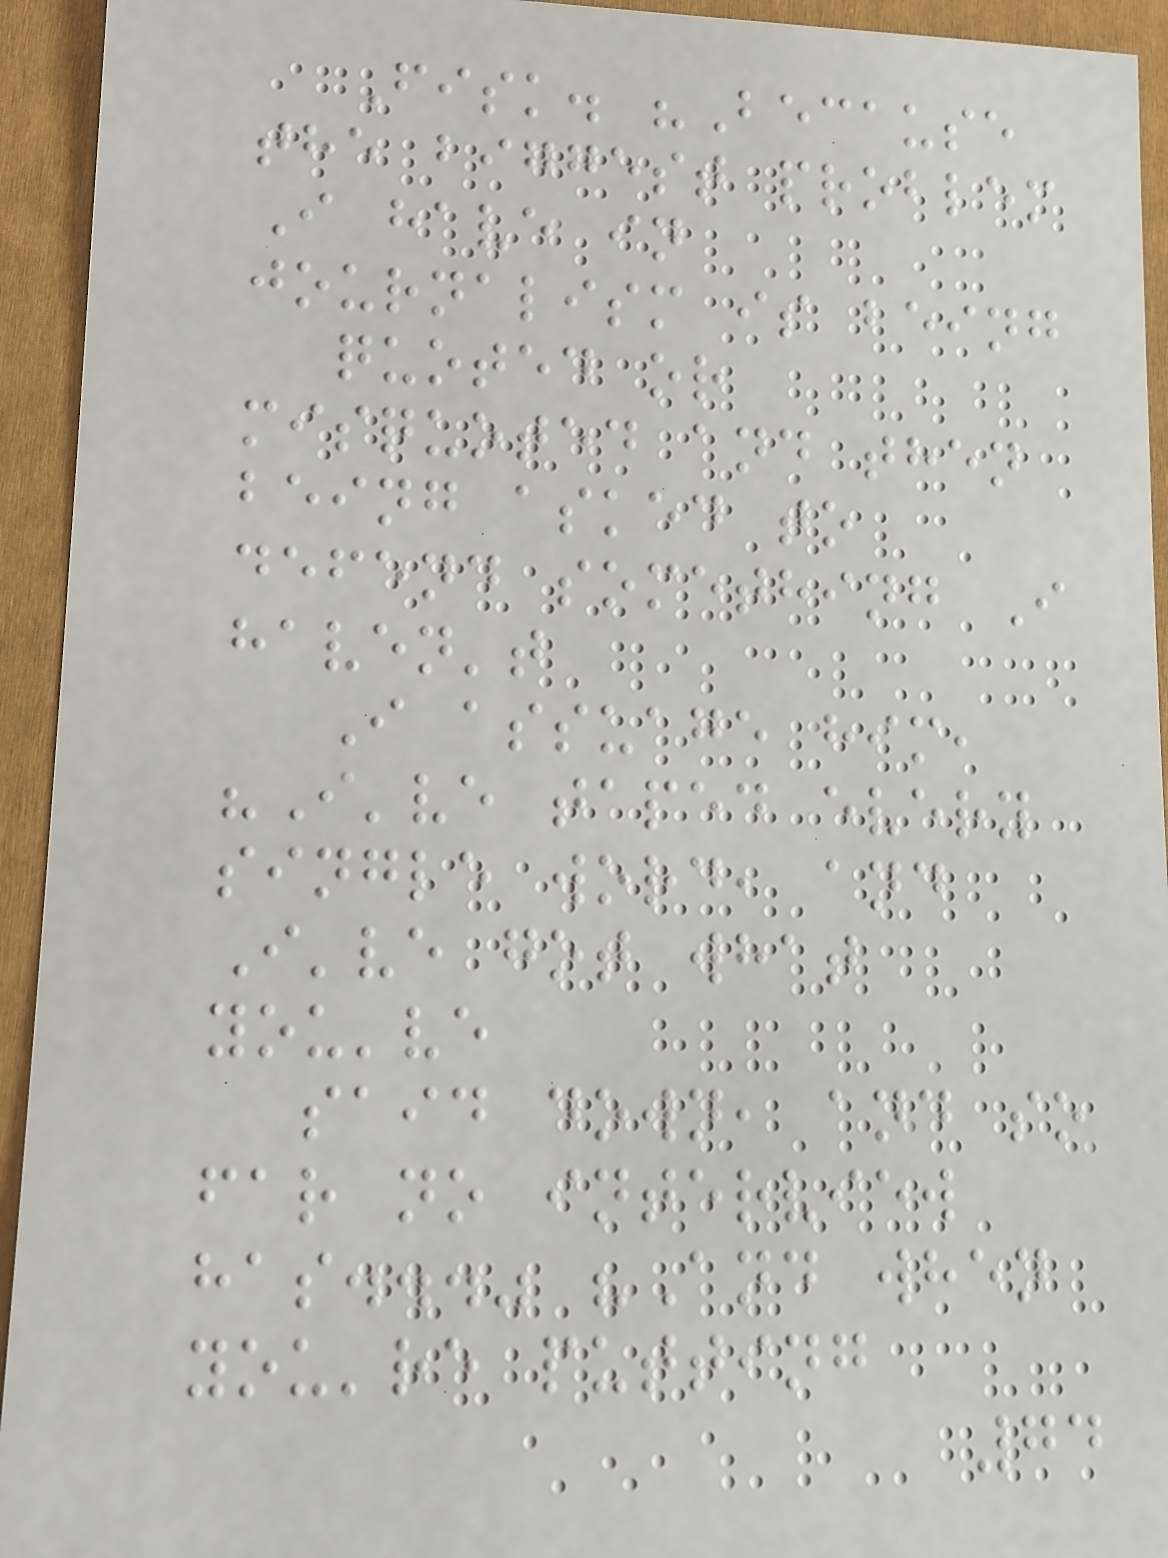Fisk. "Because
the biggest problem
I have in
journalism is being
quoted or
misquoted and then
being asked to
defend something I
haven't
I assuage him,
"I've taped every
single word, and
I've got what
you've
said down, and so
far no interview
has..." "And when
you're putting
74
